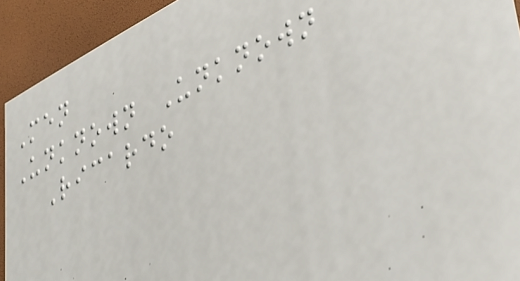Men
Unknown Unknown
Ricardo
